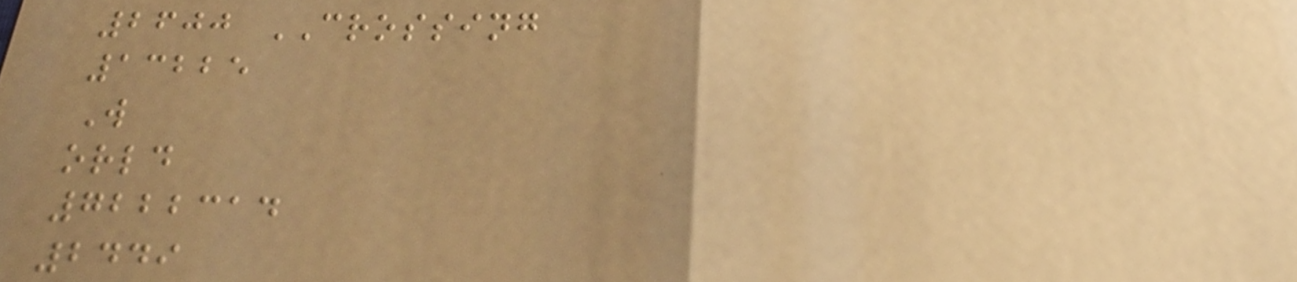2600 CROSSING
13225
W
orld
7222314
2449
